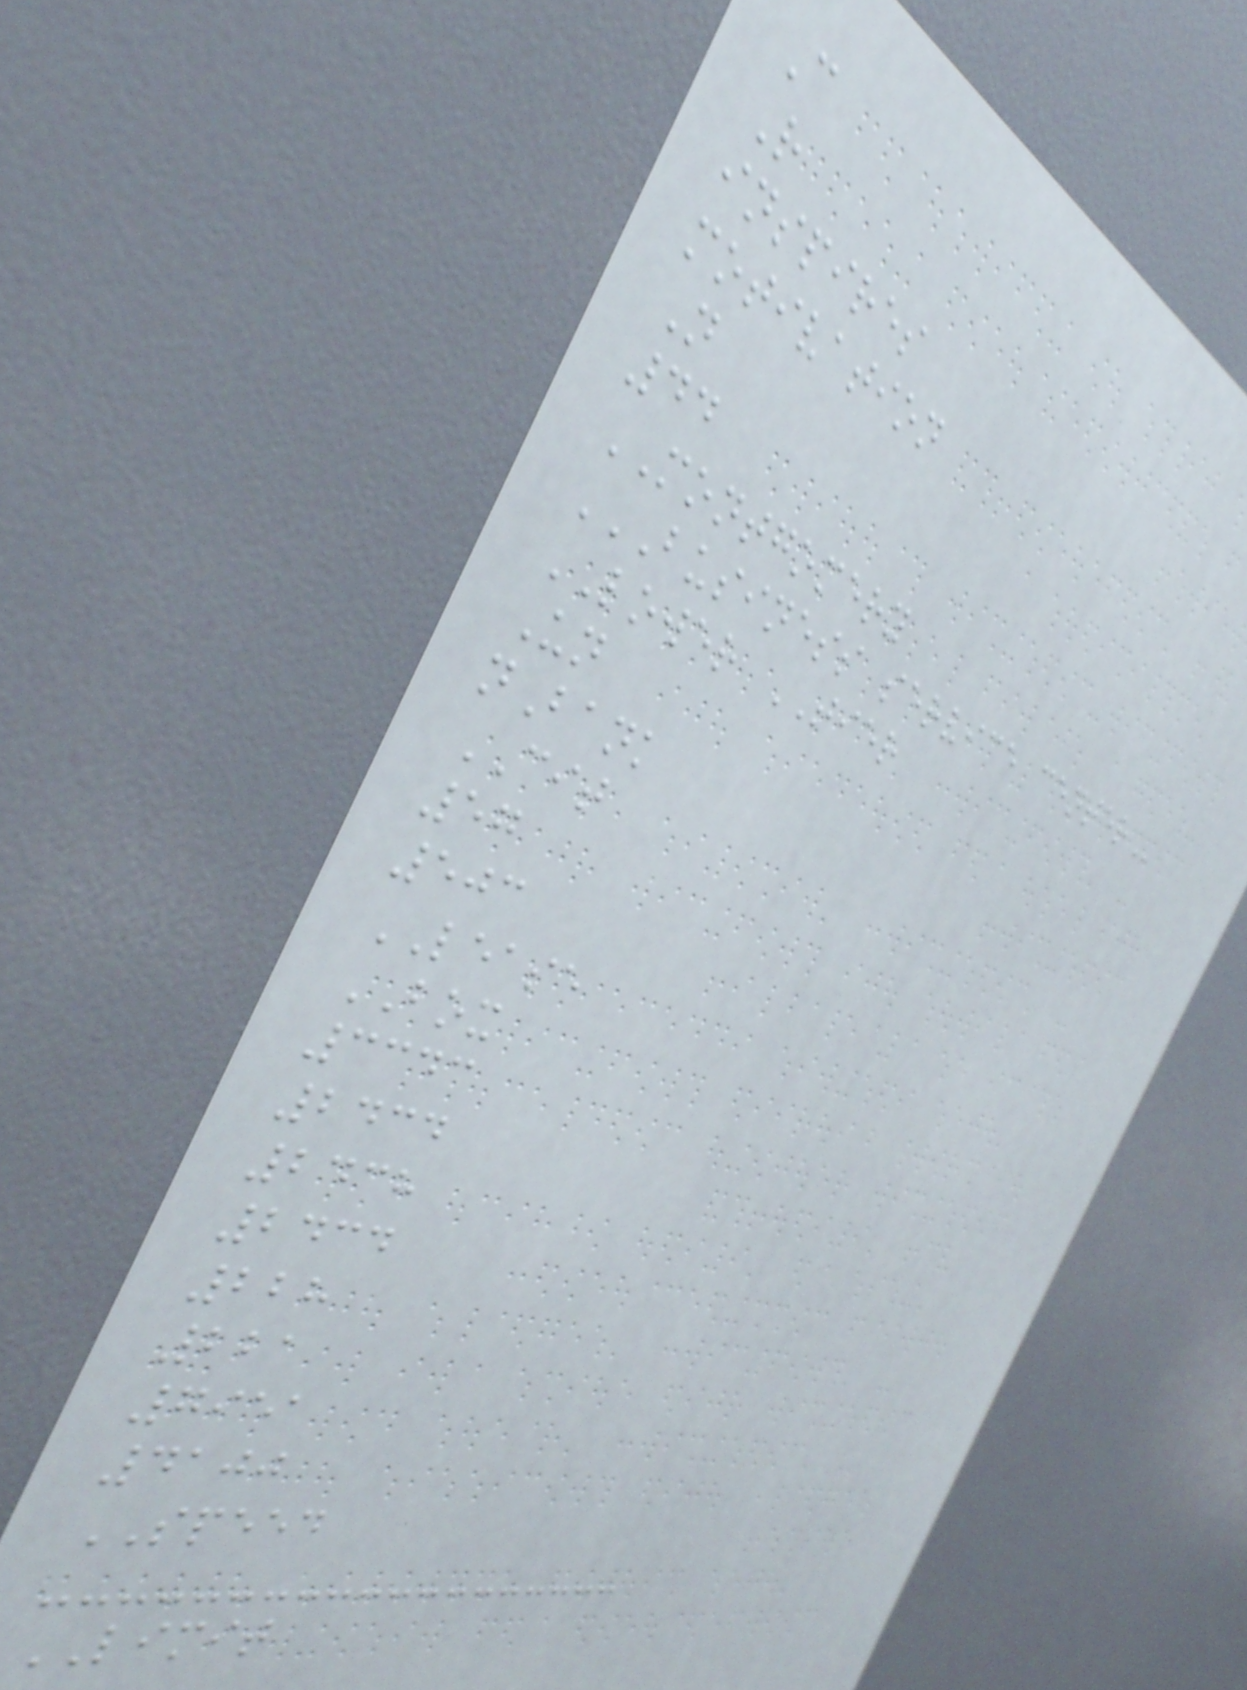C
R
inspires
motivation
N
44
MONTGOMERY
BUSINESS SERVICE CENTER
LOWER TIER
Un
nBank
CIT
57
503
LEASE
BOX
3343
2434
2438
2434
228
221
7951
4100
SPEED
LIMIT
